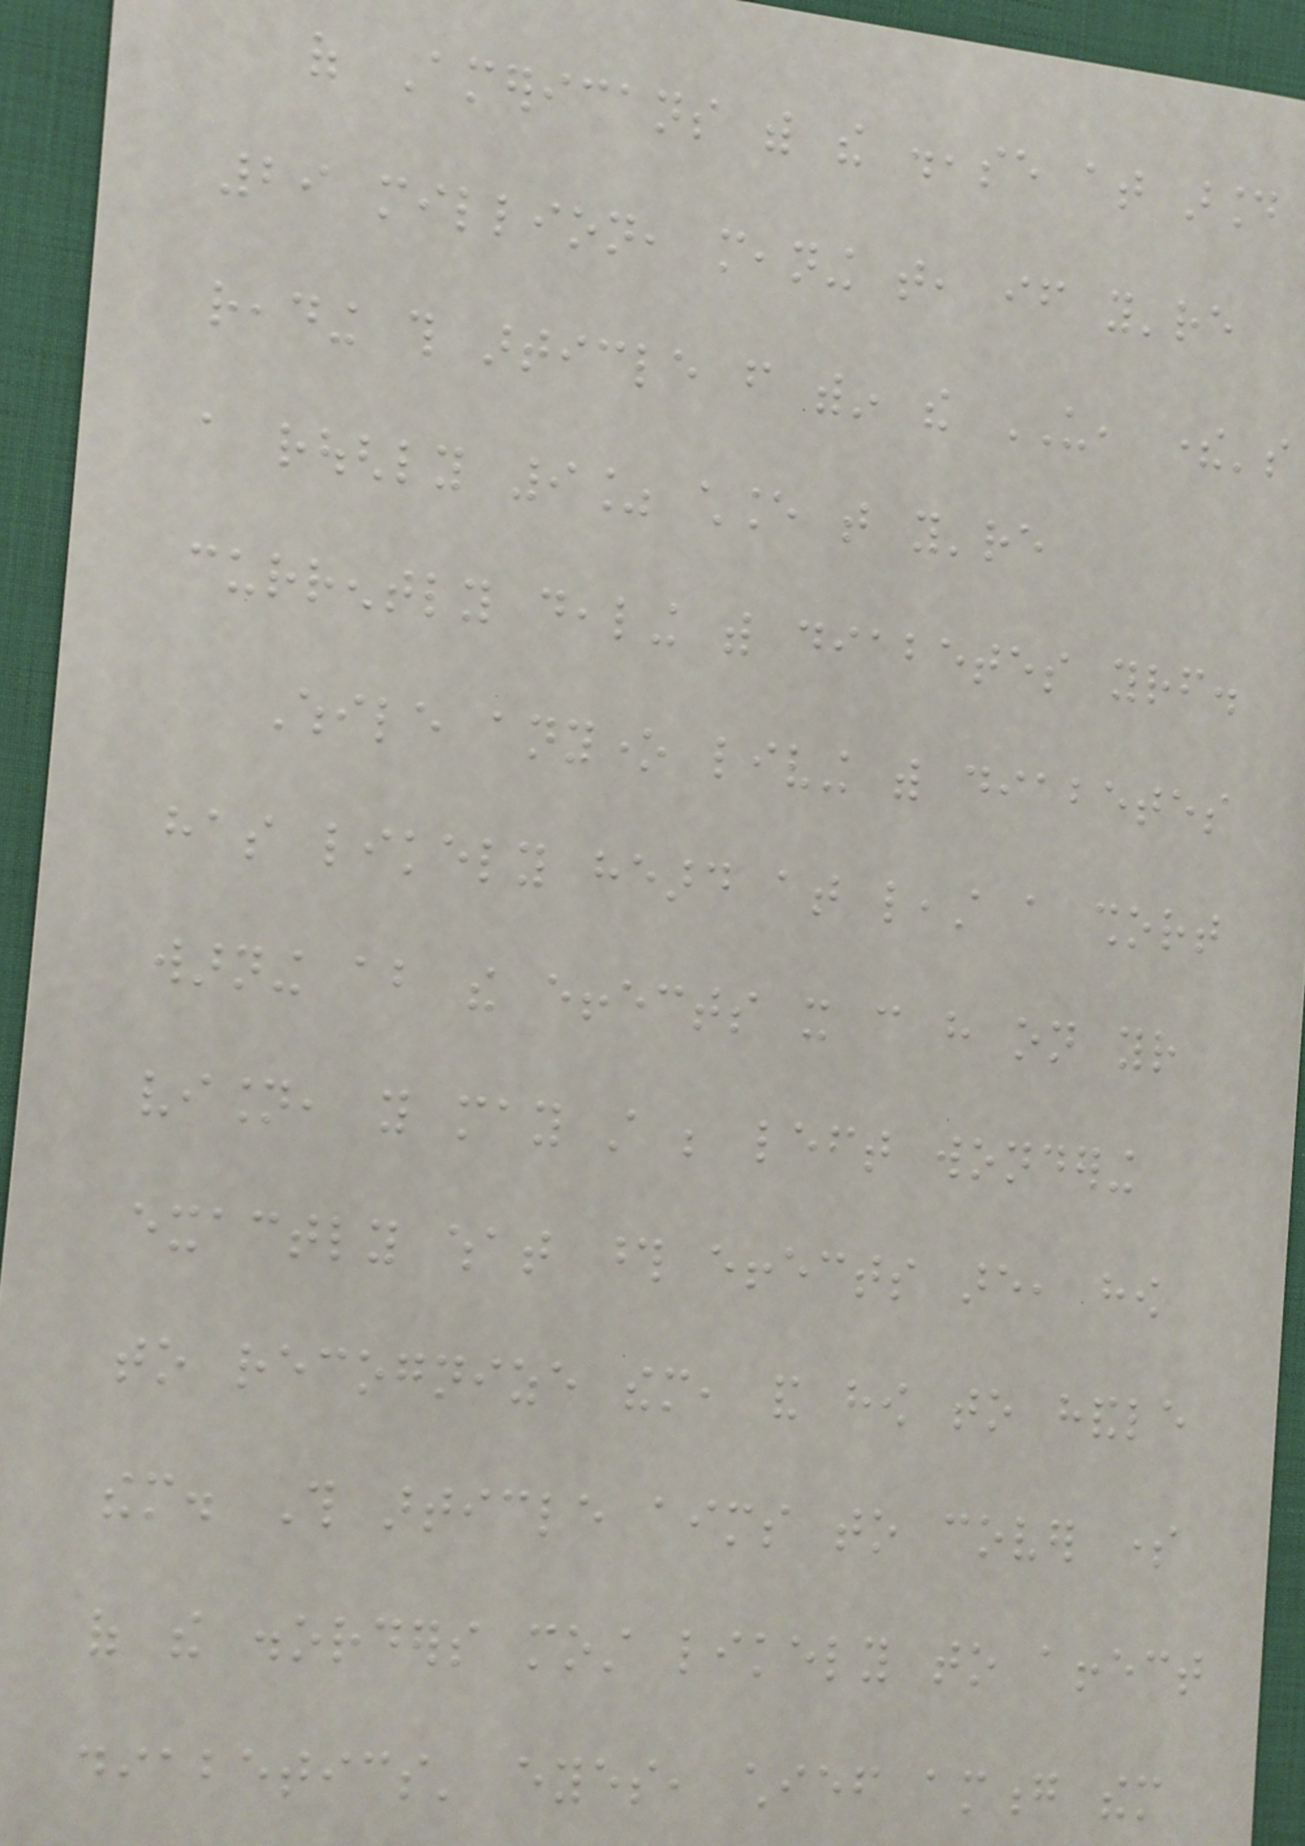of Americans with the disease at around
29 million, meaning that, if you're
reading this article from within the US, there's
a roughly 9% chance that you're
currently dealing with diabetes yourself.
While anyone living with diabetes
has likely heard at least a short
warning about the effects it can have on your
vision, you may still be left wondering
exactly what those effects are, how
to recognize them, and how to handle
them. This article aims to cover some
of the disorders most likely to affect
diabetics' eyes, chief among them
